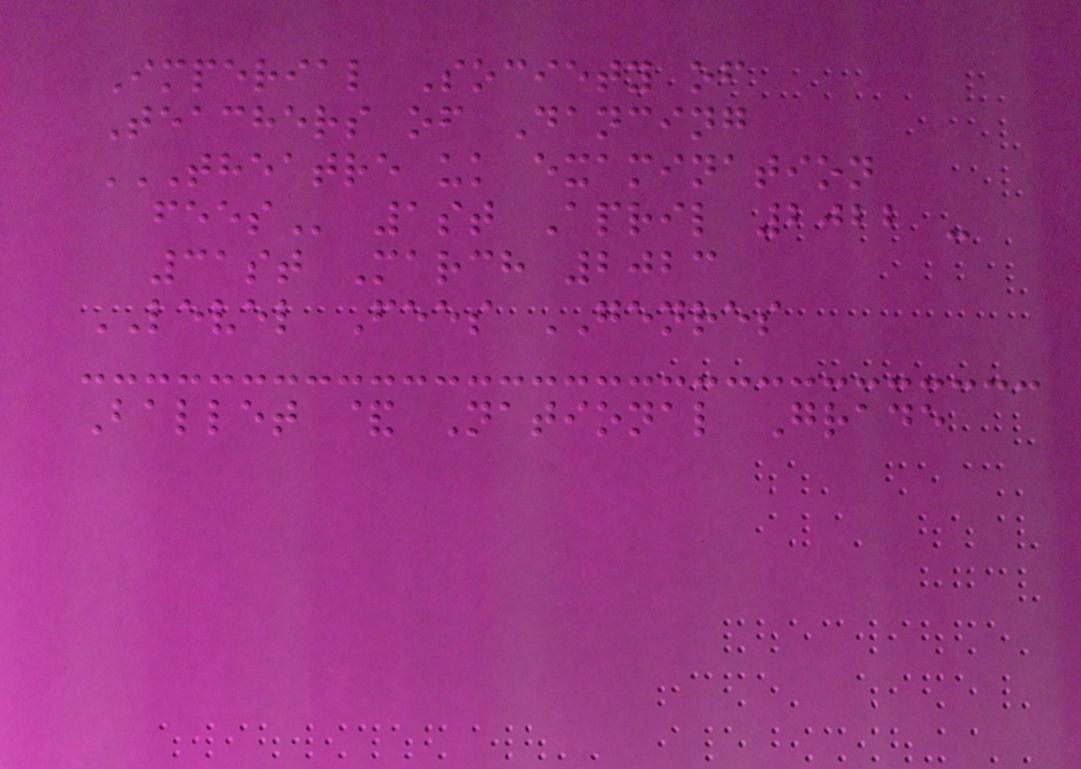Imperial Society of
Teachers of Dancing
THEATRE UK EXAMINATION
FEES 1st April 2022 -
31st March 2023
LEVEL Fees GENRES
Ballet & National Grade
